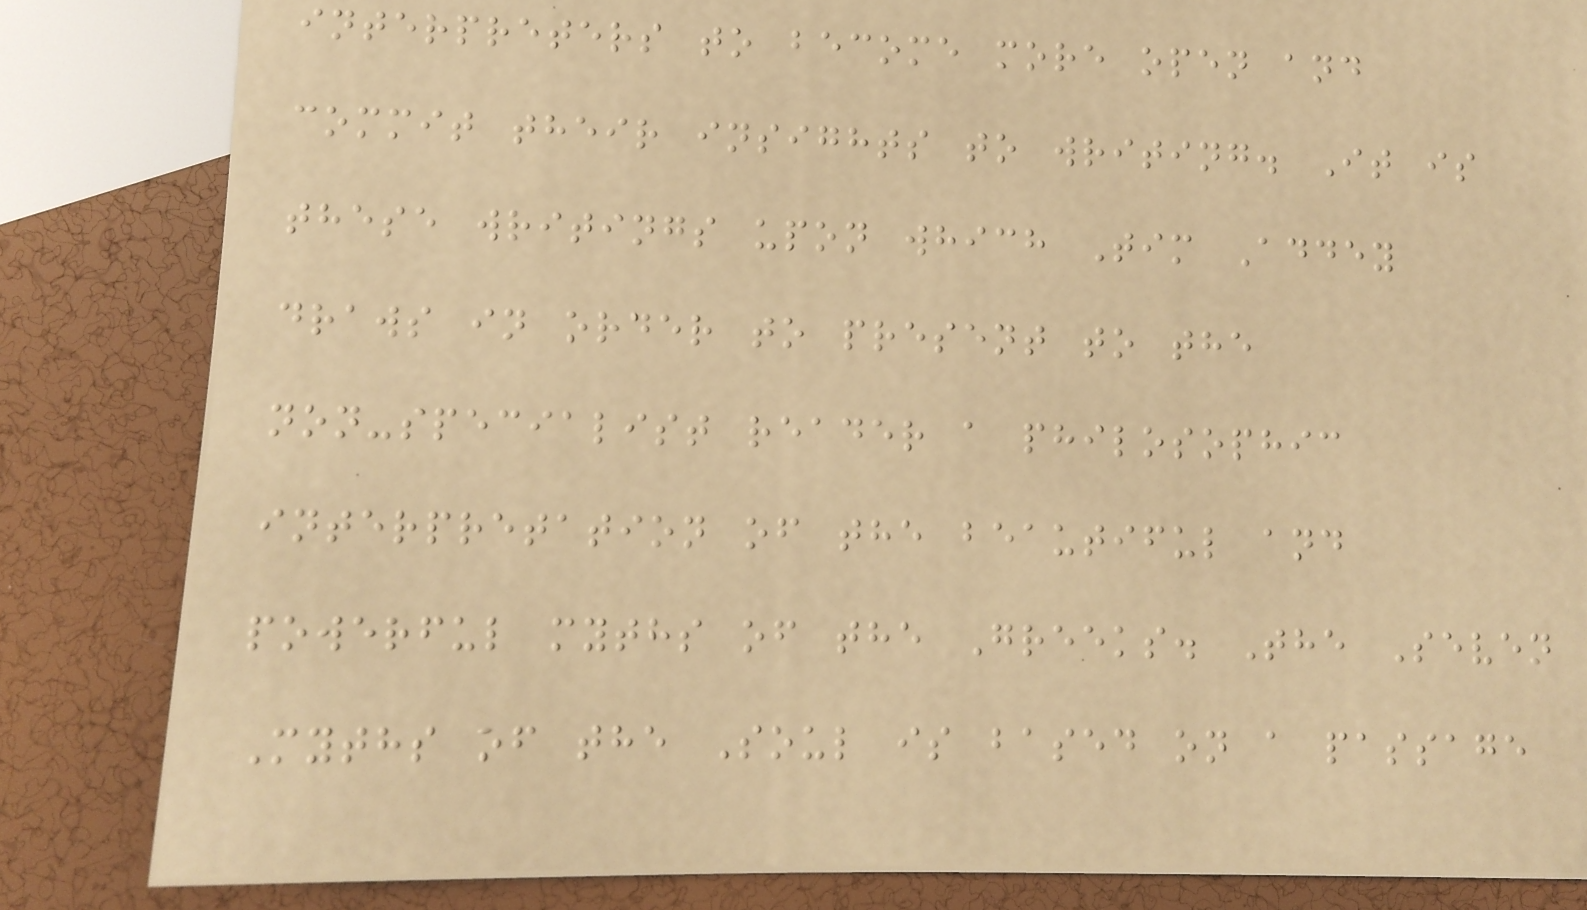interpreters to become more open and
commit their insights to writing. It is
these writings upon which Tim Addey
draws in order to present to the
non-specialist reader a philosophic
interpretation of the beautiful and
powerful myths of the Greeks. The Seven
Myths of the Soul is based on a passage
